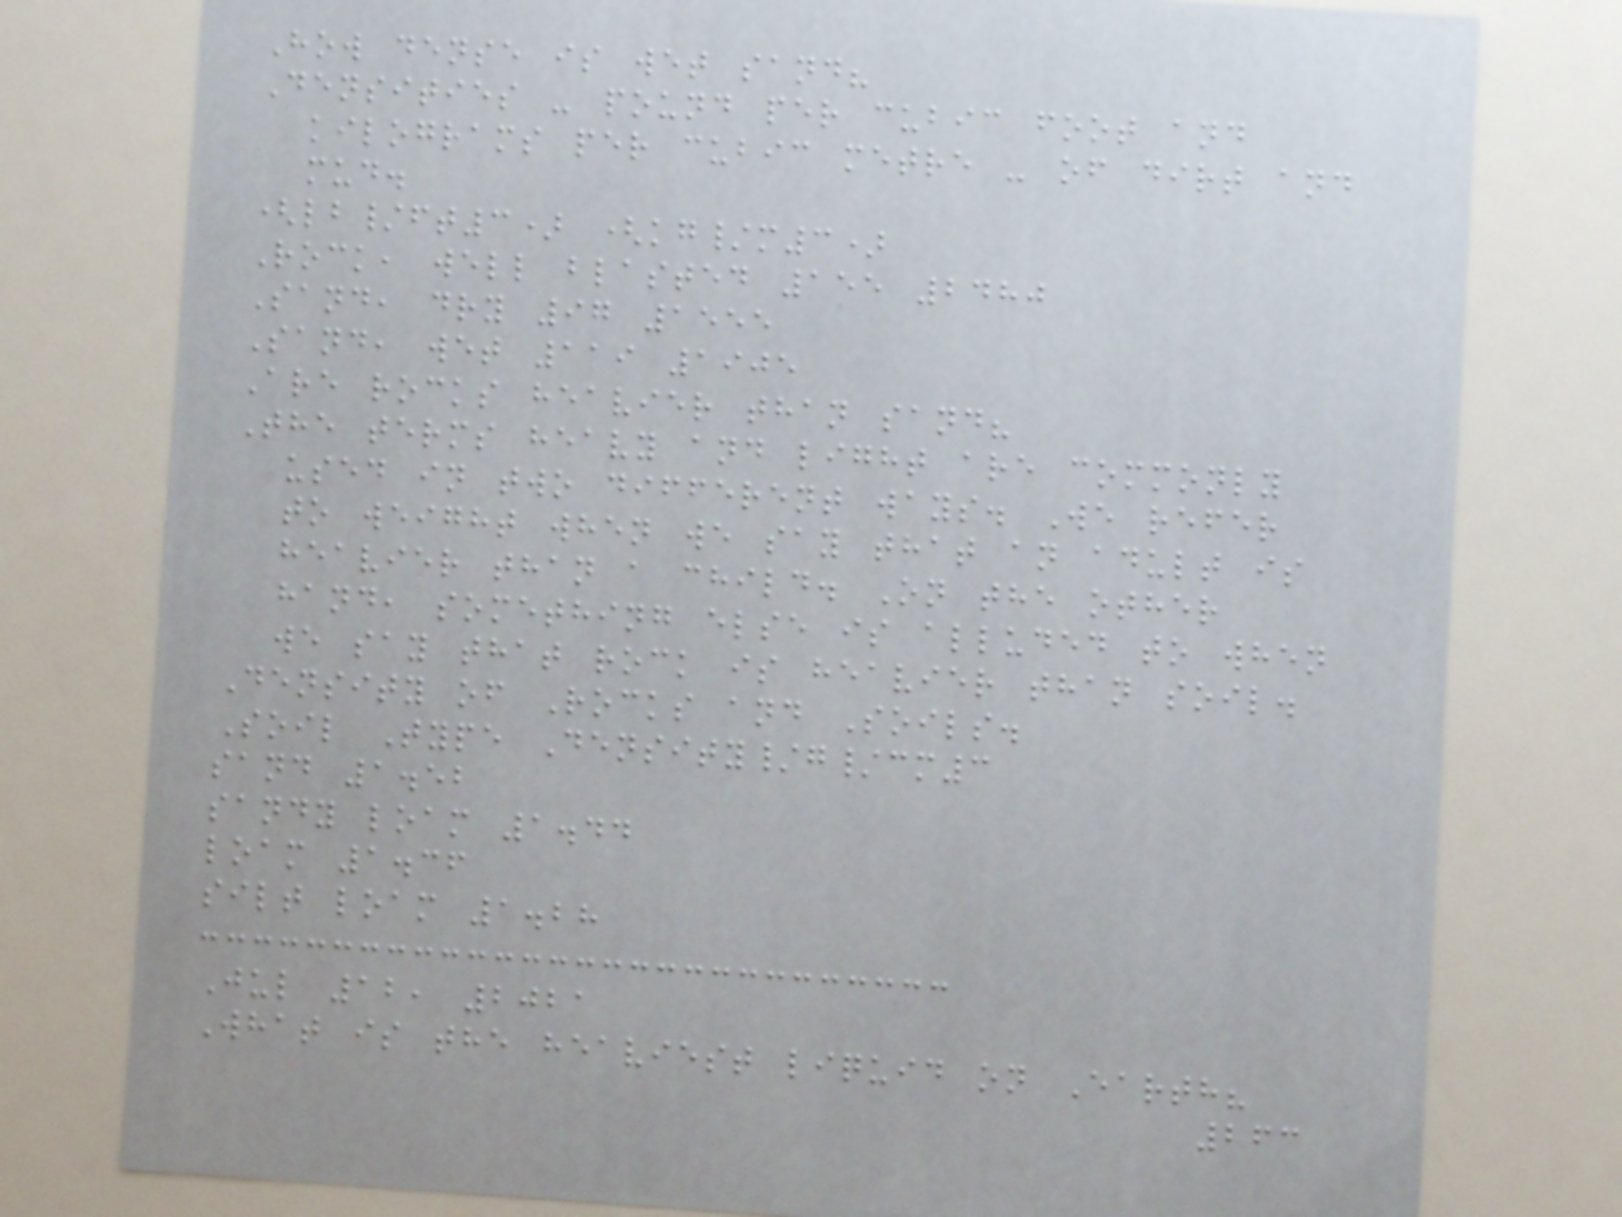How dense is wet sand?
Densities - pound per cubic foot and
kilograms per cubic metre - of dirt and
mud.
(lb/ft3) (kg/m3)
Rock, well blasted 155 2480
Sand, dry 97 1555
Sand, wet 119 1905
Are rocks heavier than sand?
The terms heavy and light are commonly
used in two different ways. We refer
to weight when we say that an adult is
heavier than a child. On the other
hand, something else is alluded to when
we say that rock is heavier than soil.
Density of Rocks and Soils.
Soil Type Density/g/cm3
sand 1.52
sandy loam 1.44
loam 1.36
silt loam 1.28
Jul 12, 2021
What is the heaviest liquid on Earth?
263
